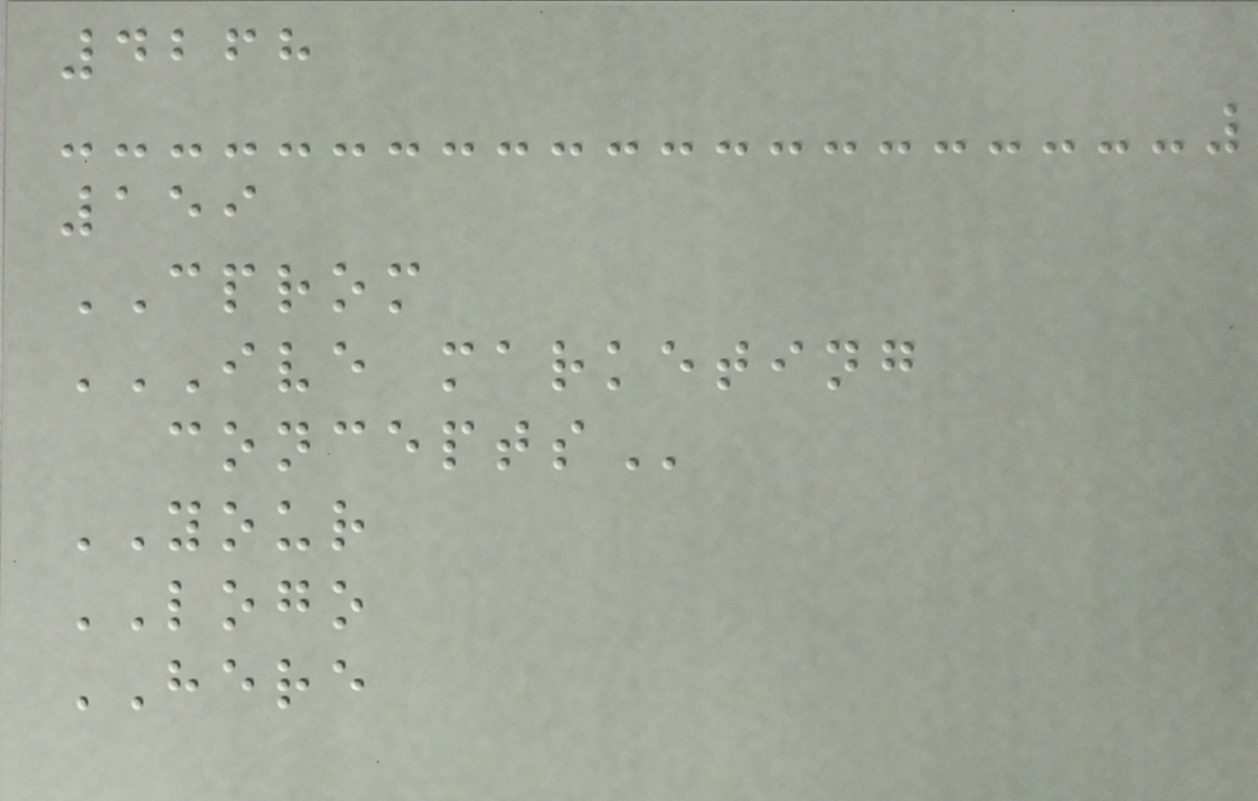4268
159
CPROM
IVE MARKETING
CONCEPTS
YOUR
LOGO
HERE
